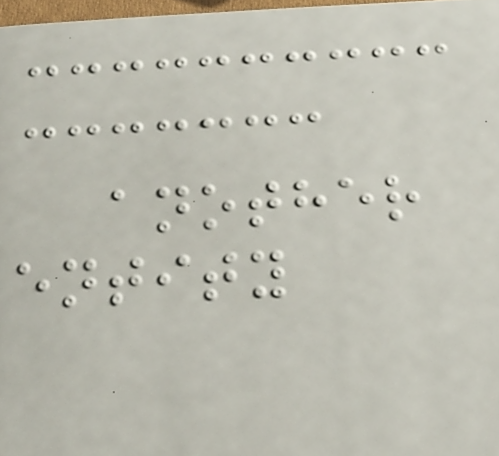another
entity
